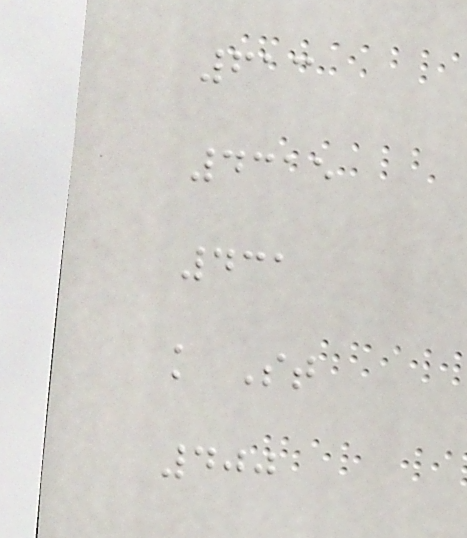613
4315
431
k St
400
